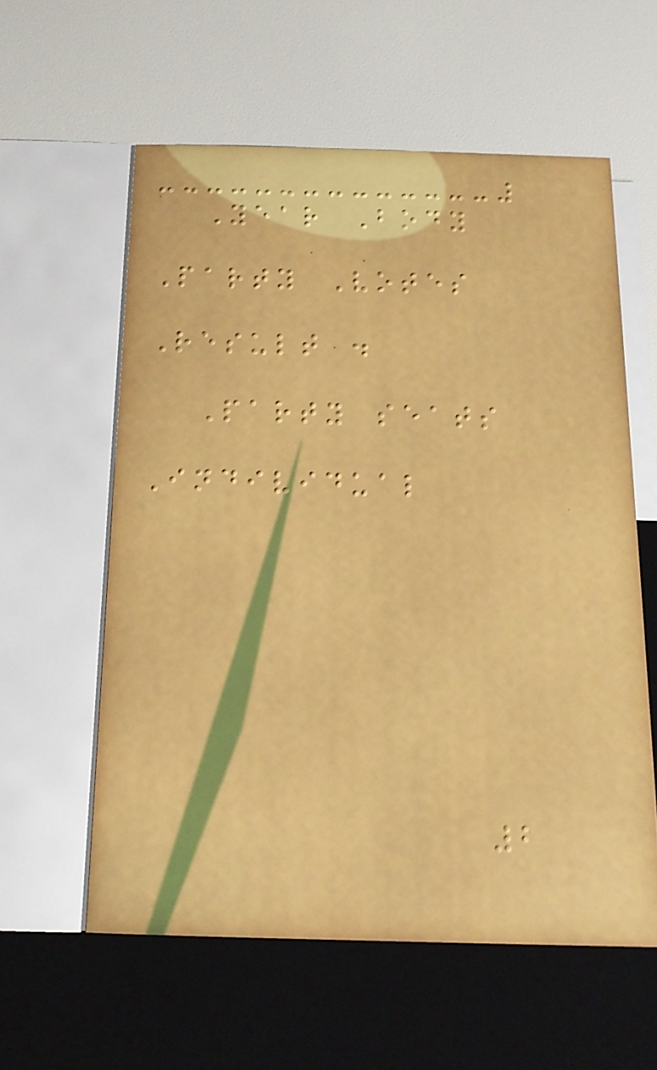Year Body
Party Votes
Result .
Party seats
Individual
2
